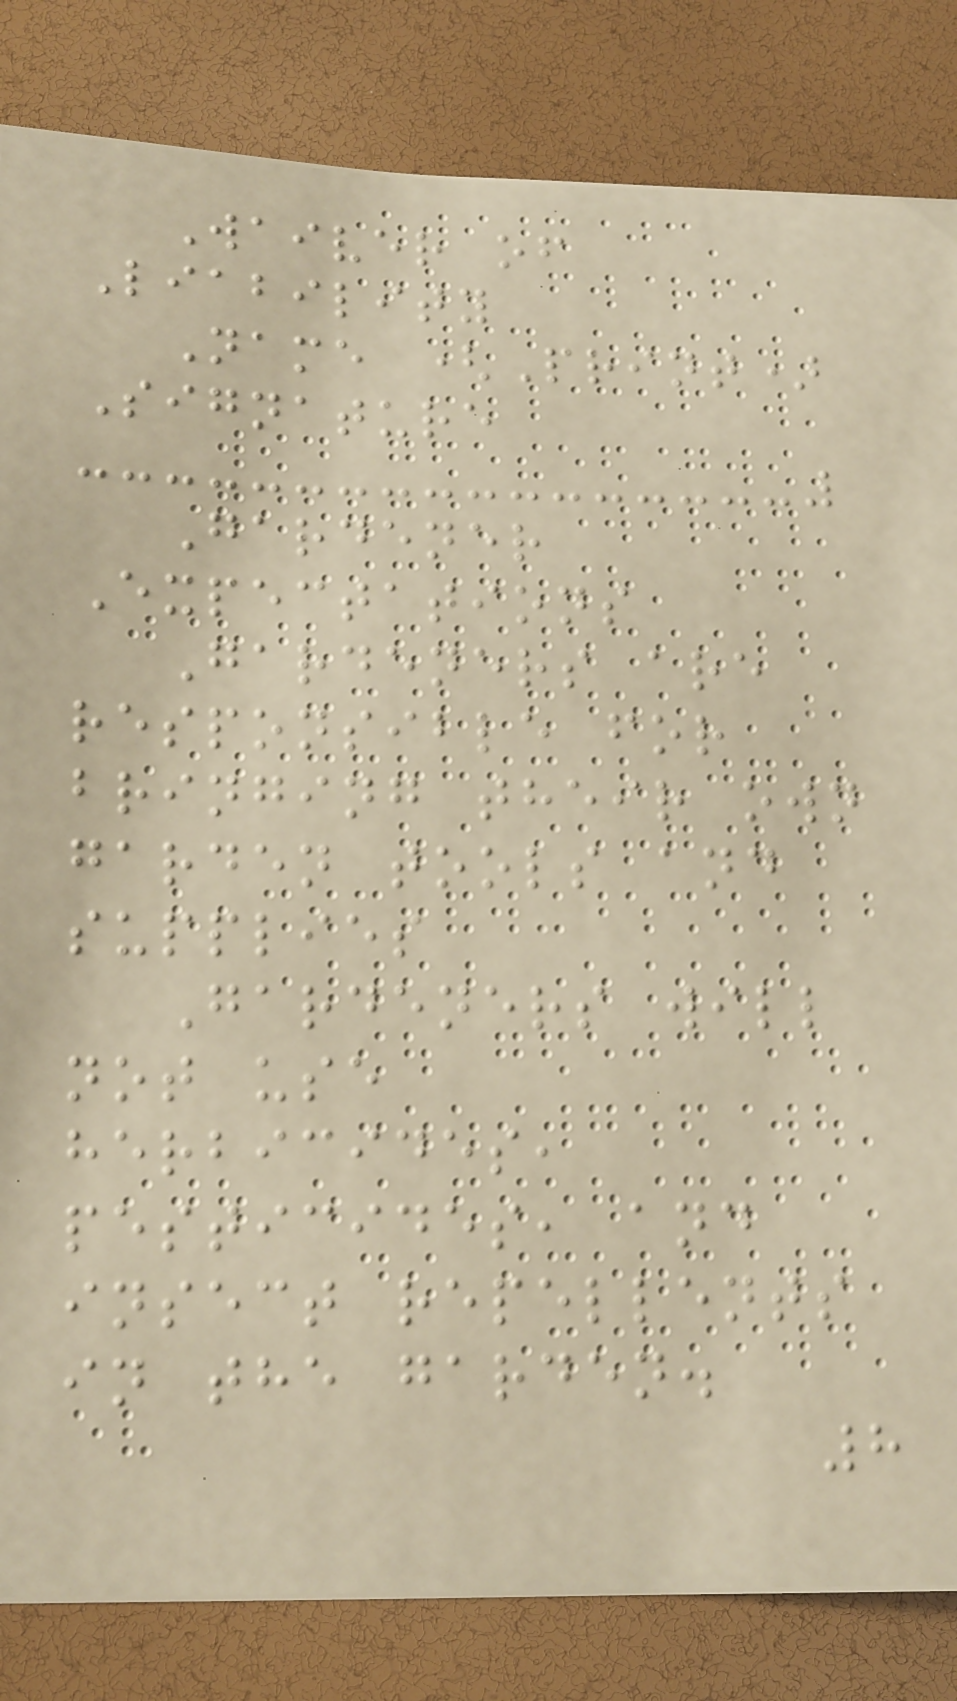Waiver of
Liability
Name (Print)
Signature
Gardener
Expectations
Gardeners are
responsible for
bringing their own
garden tools and
supplies
Gardeners will
not use
herbicides,
pesticides, and
insect repellents
in the garden.
8
